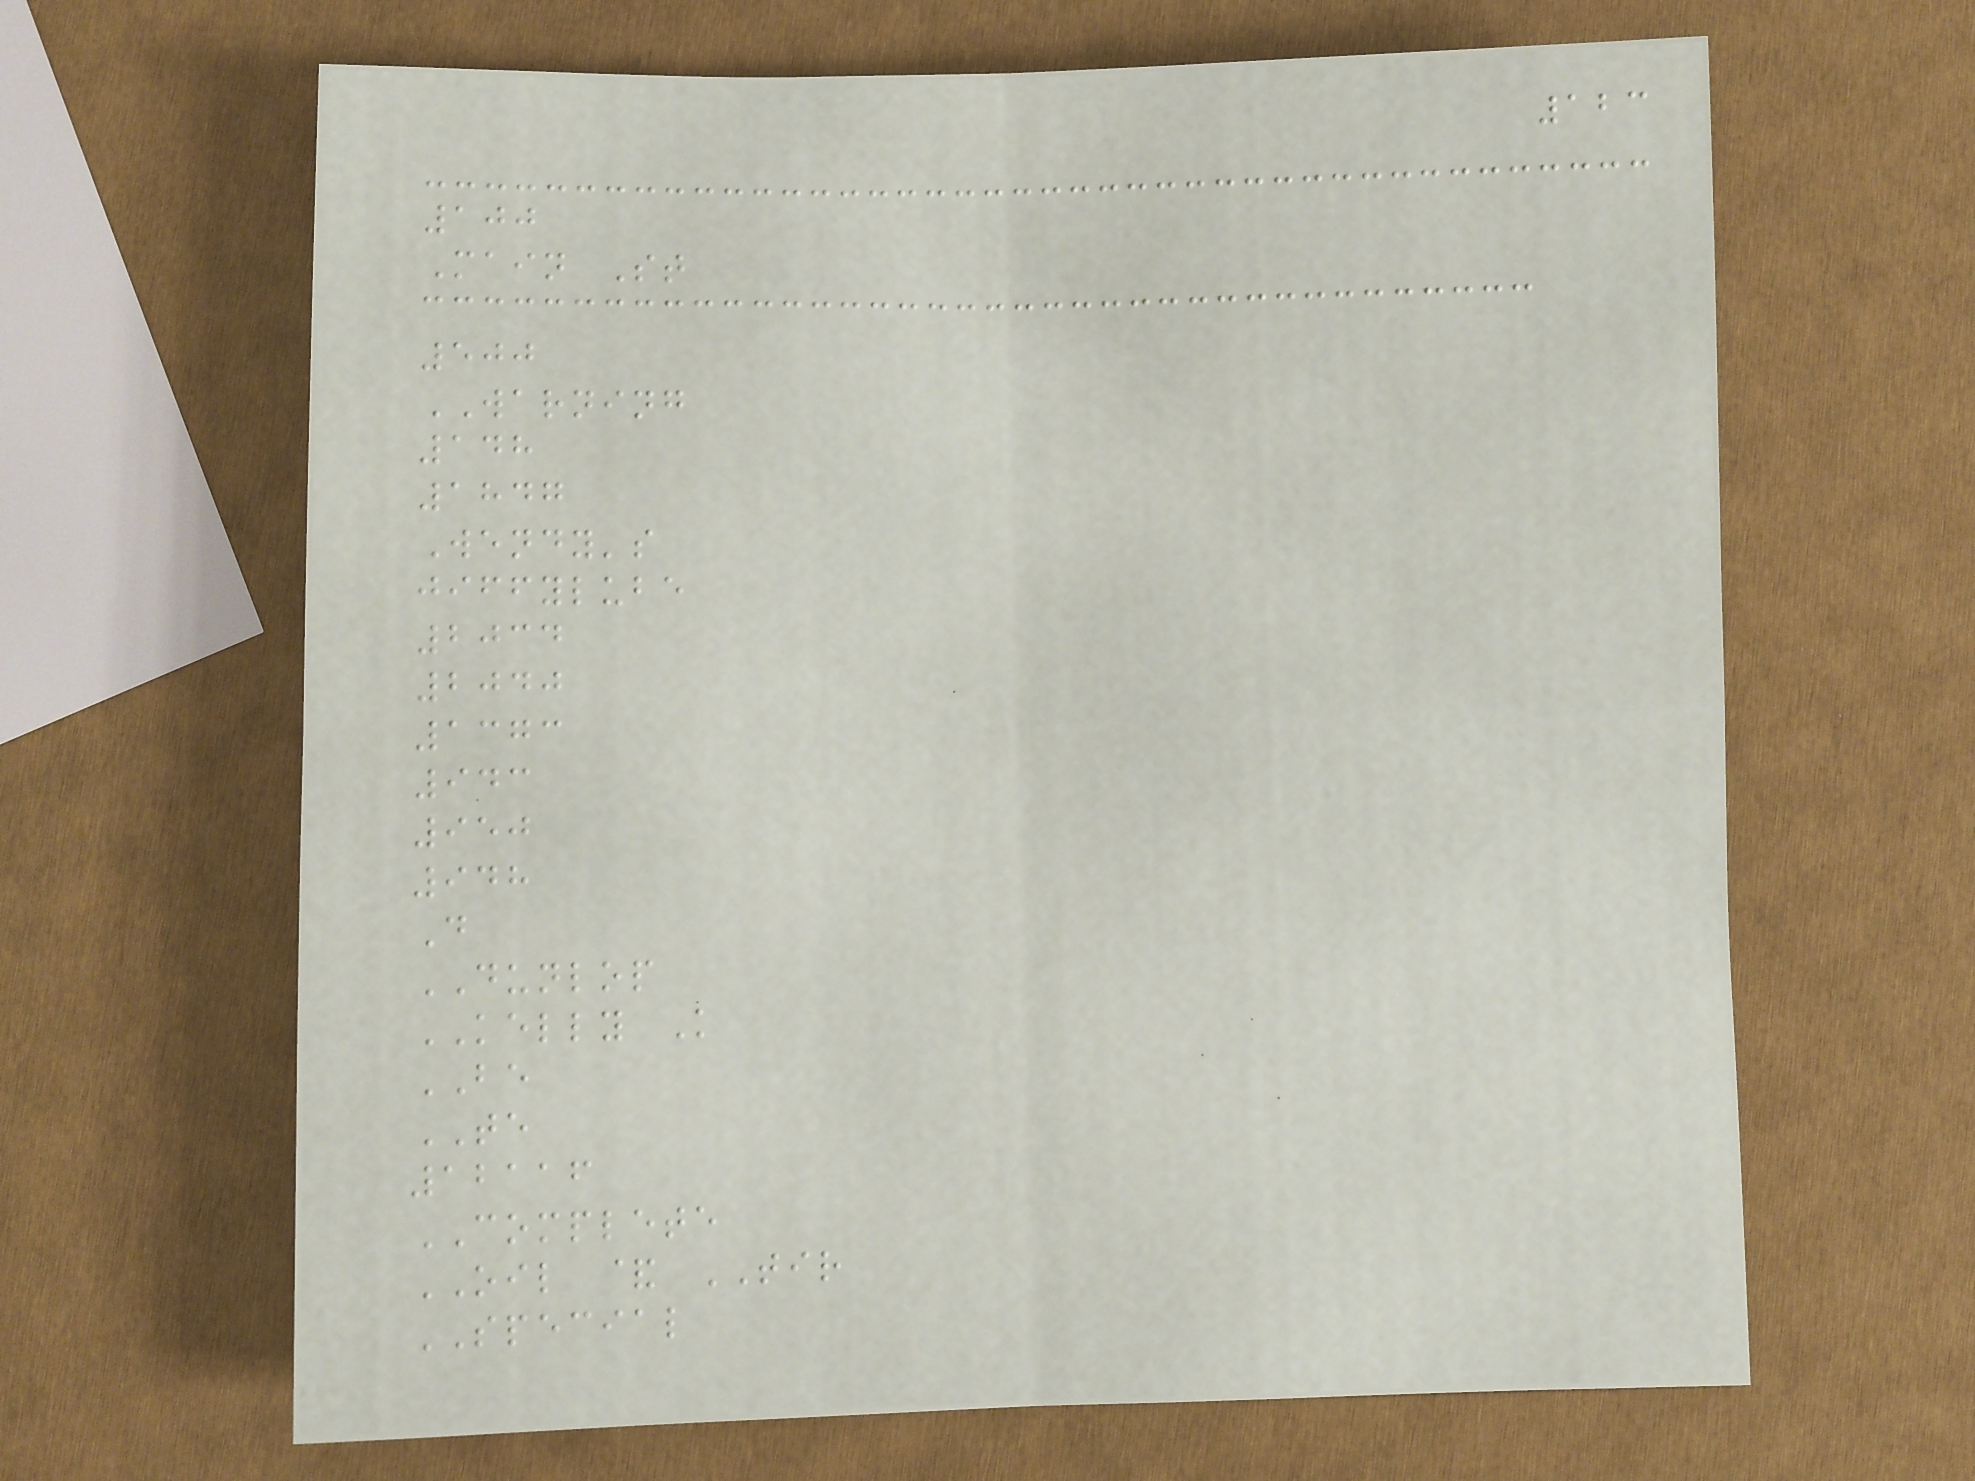123
100
Main St
500
WARNING
148
1847
Wendy's
jiffylube
2034
2040
1373
943
950
948
D
DUNLOP
KELLY K
BE
TE
12116
COMPLETE
OIL & TIR
SPECIAL
